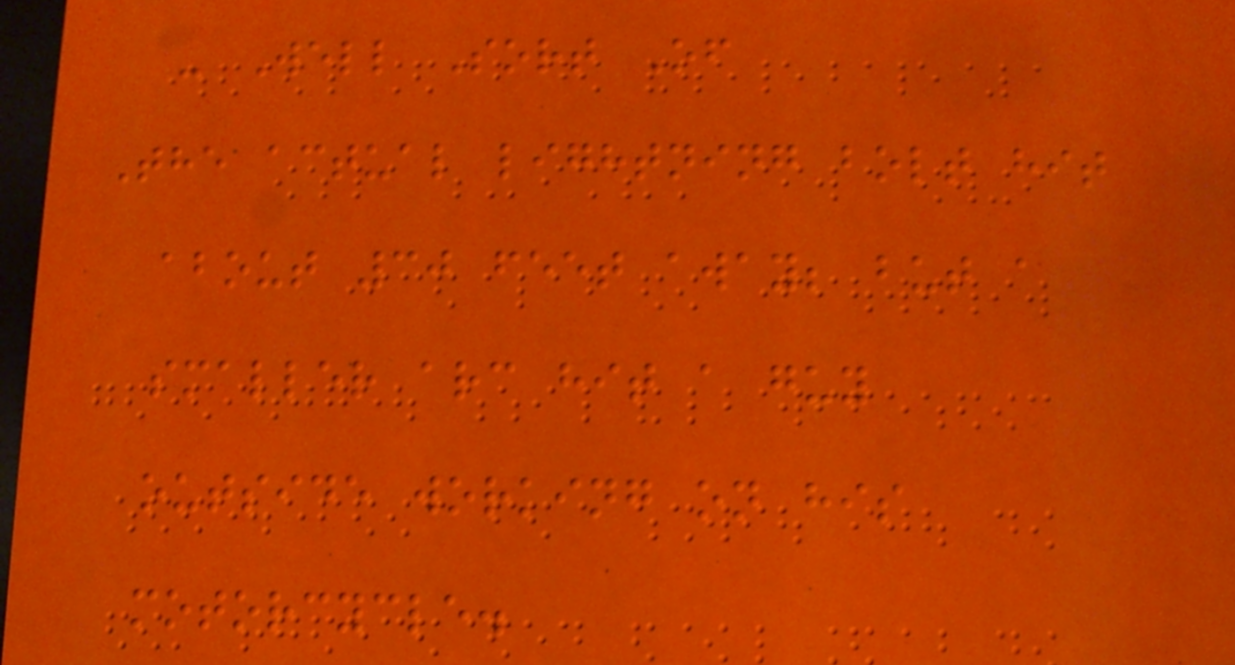- Well Sort Of
The actual lightning bolt hit
about 30 feet away; but a
smaller arc hit a guy
outside working on his
motorcycle.
